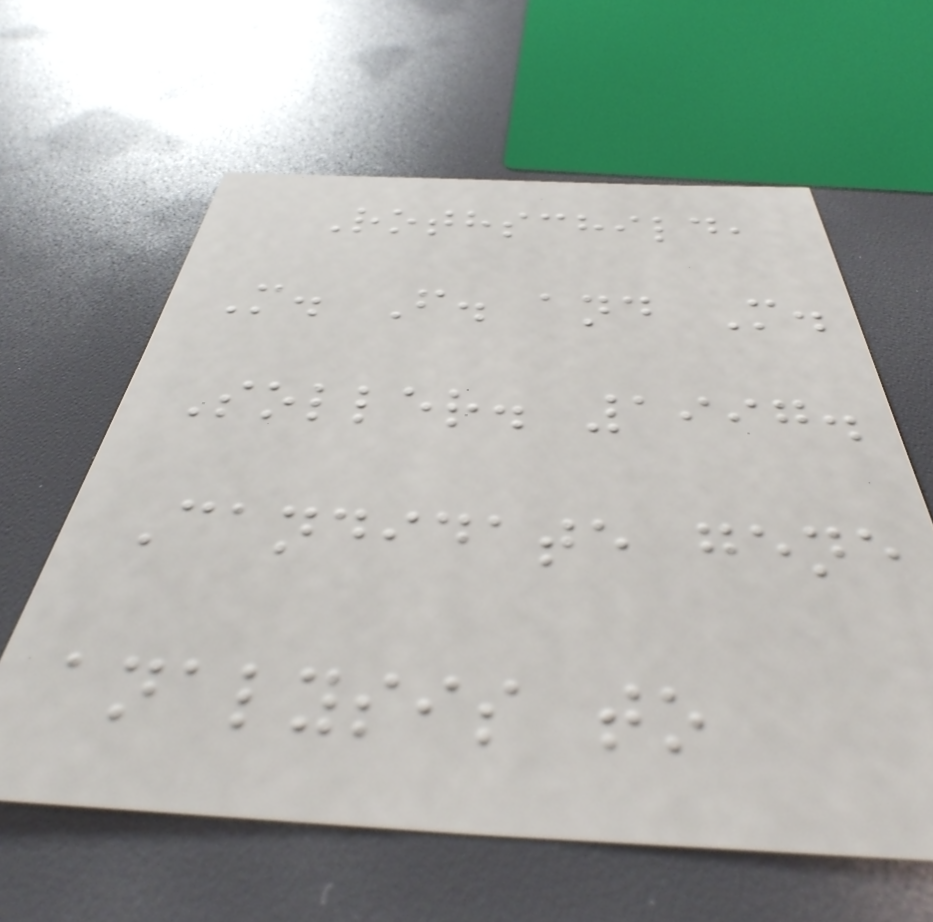Rothschild,
M. F. and M.
Soller. 1997.
Candidate gene
analysis to
